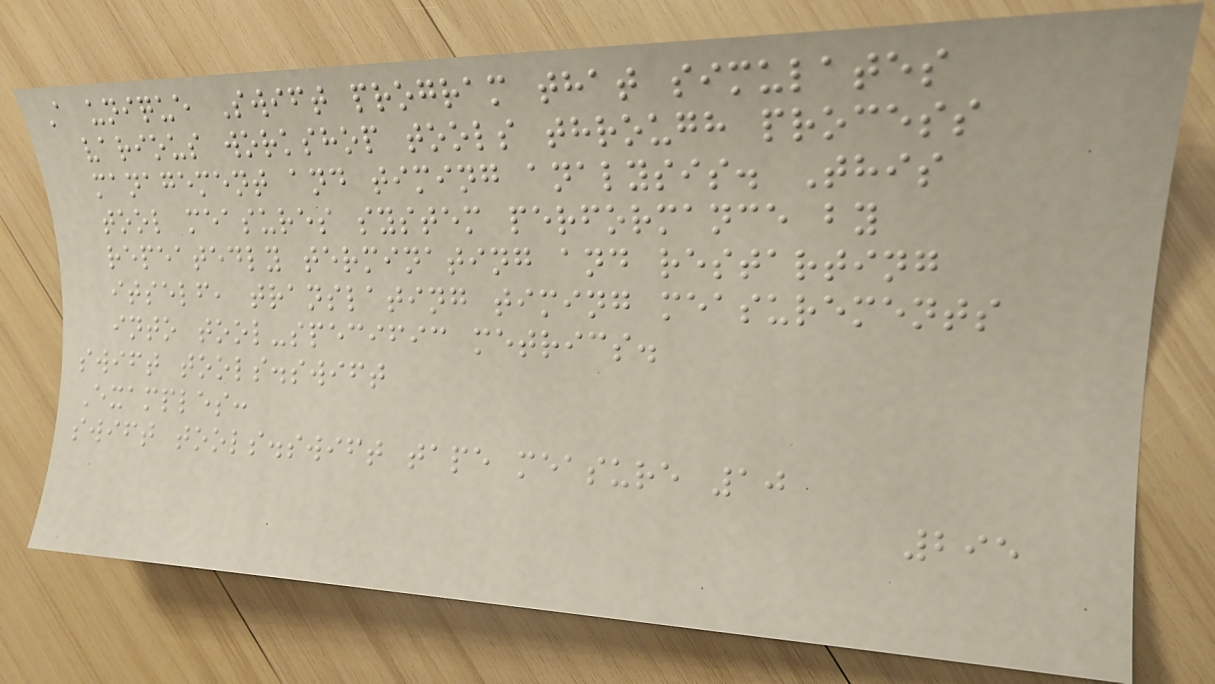A unique Swift program that simulates
various workshop tools through process
management and timing analysis. This
tool measures system performance by
repeatedly terminating and restarting
itself, translating timing measurements
into tool-specific metrics.
swift tools.swift
Examples:
swift tools.swift tape measure 10
295
